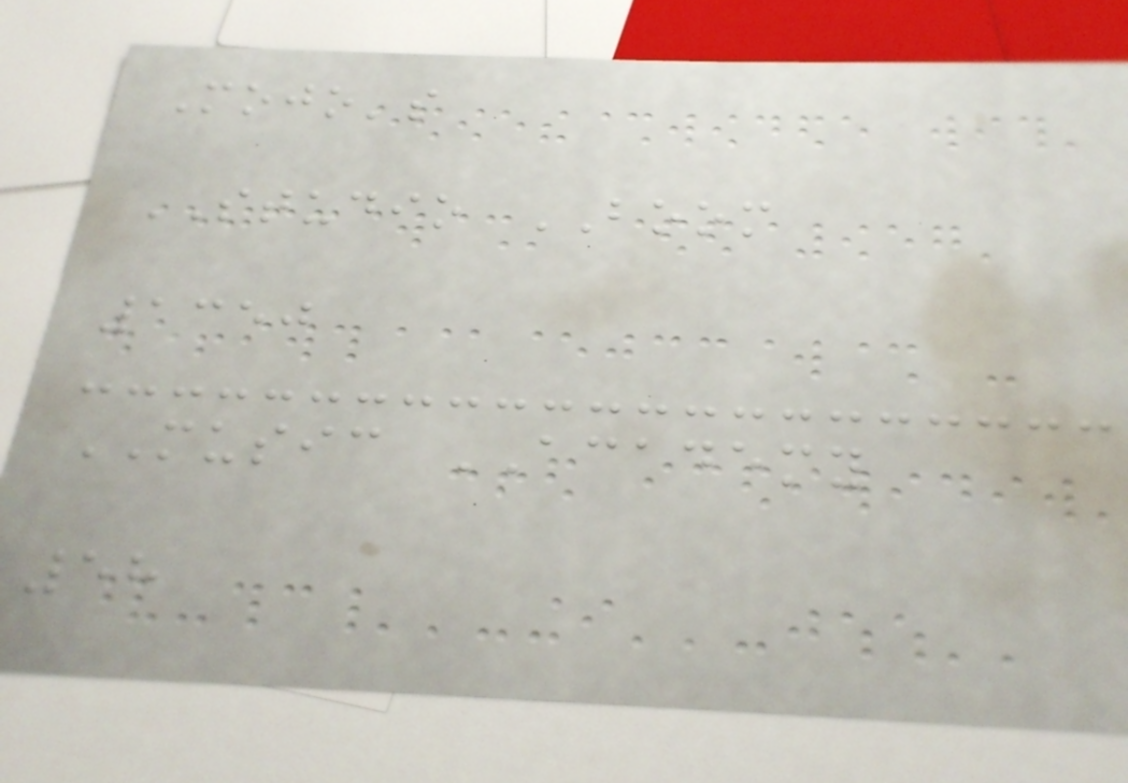Mojo's
STUDIO BOOM
1350
MUSIC ACADEMY
58
